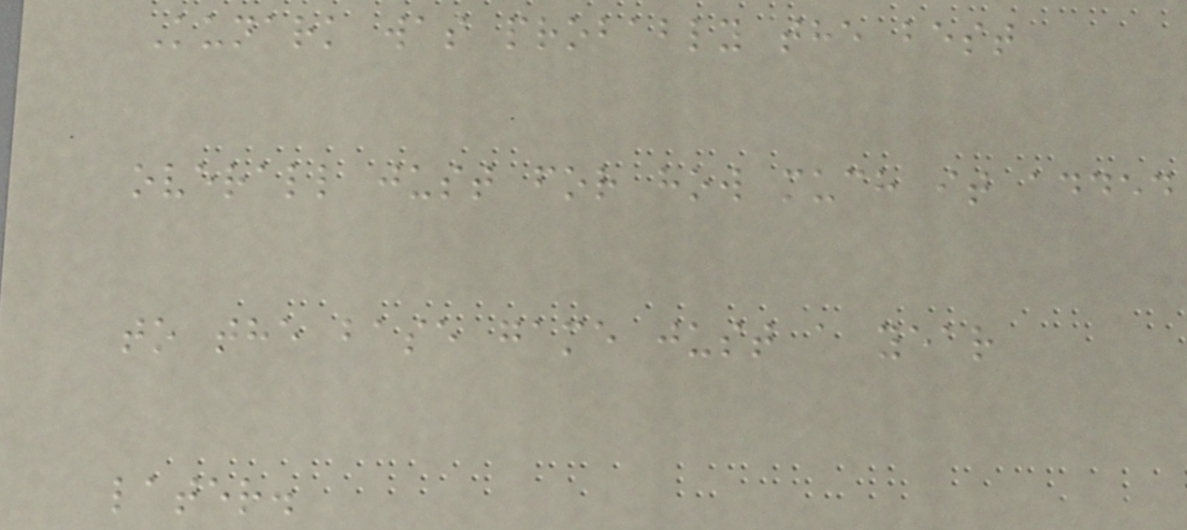Kunark was probably the best
overall just for how much it added
to the base game just a year
later.
